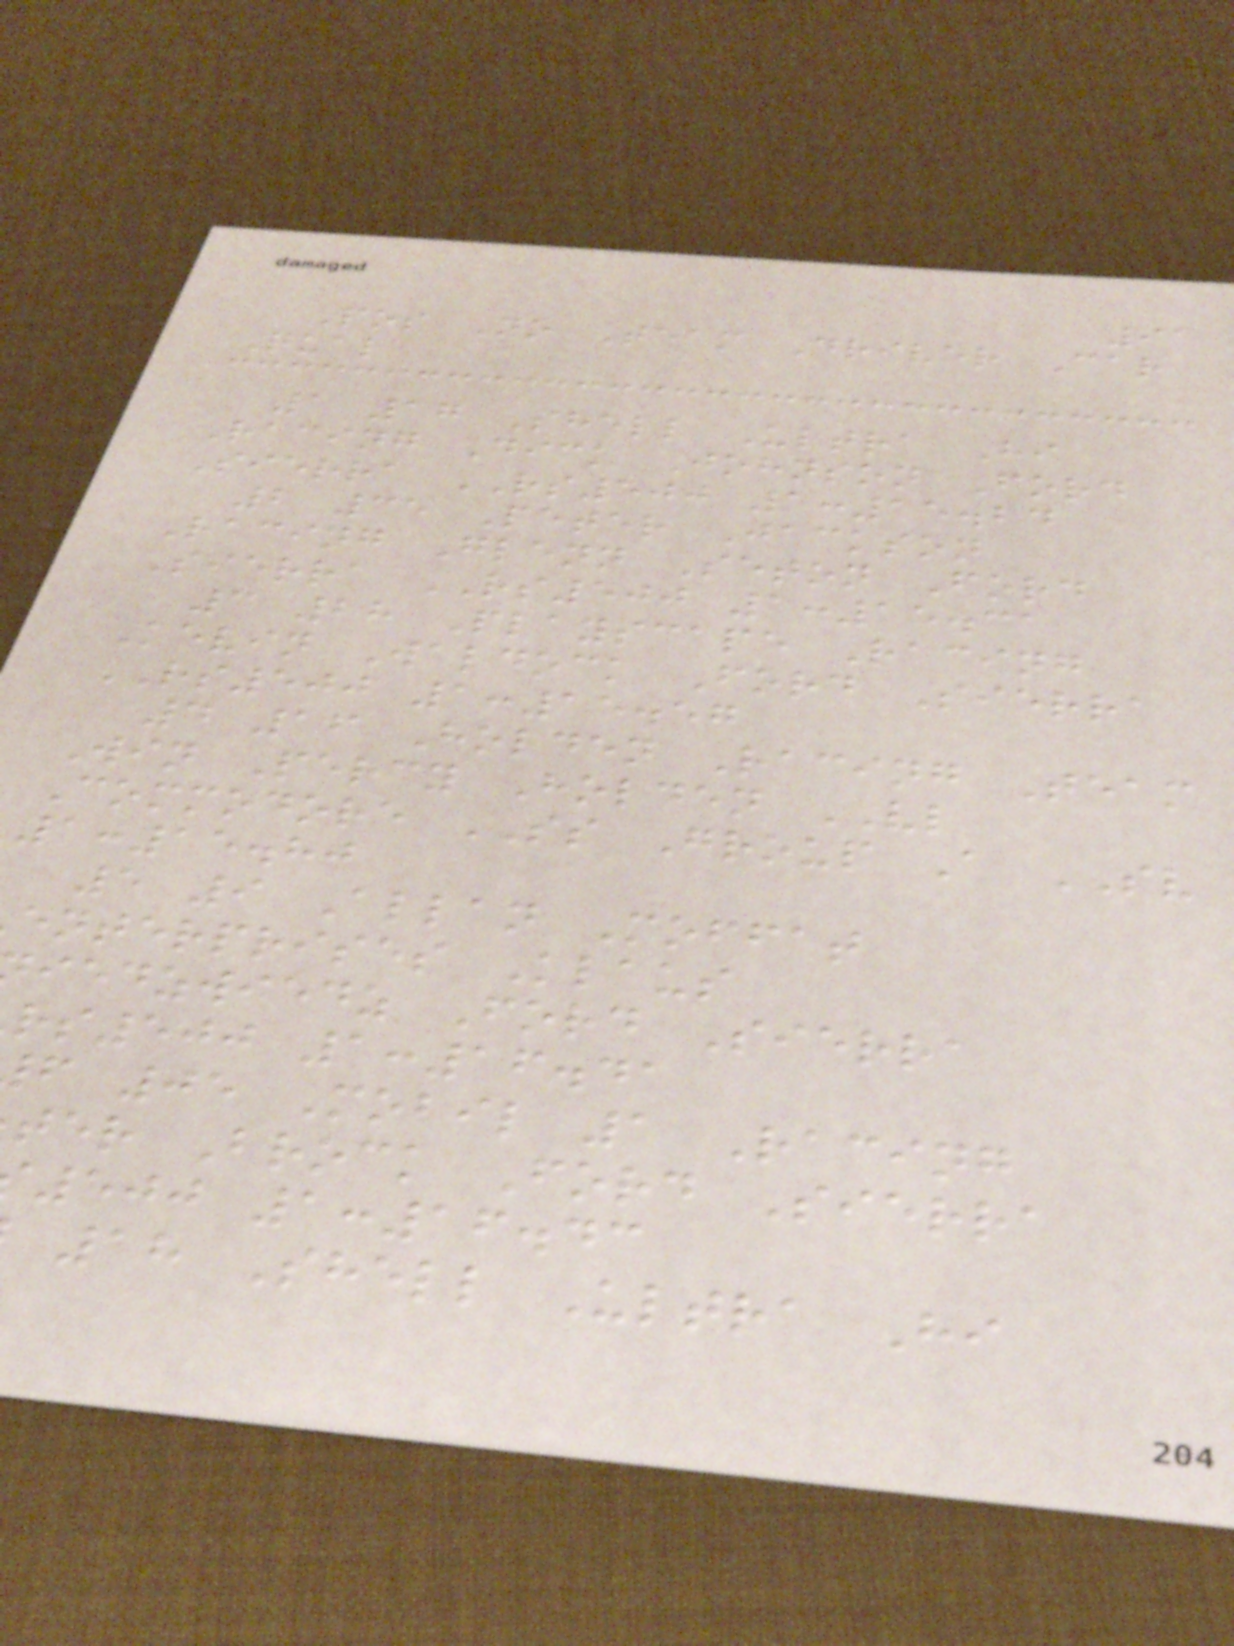91
Pos No Team Driver Car
Qual
1 17 Shell Ultra Hi
Racing Dick Johnson Ford
Sierra RS500 1:15.24
2 35 Peter Jackson
Racing Glenn Seton Ford
Sierra RS500 1:15.31
3 28 Playscape Racing
Kevin Waldock Ford Sierra
RS500 1:15.57
4 16 Holden Racing Team
Win Percy Holden VL
Commodore SS Group A SV
1:15.80
5 9 Allan Moffat
enterprises Klaus
iedzwiedz Ford Sierra
rs500 1:16.41
f 05 Mobil 1 Racing
ter Brock Ford Sierra
500 1:16.43
18 Shell Ultra Hi
